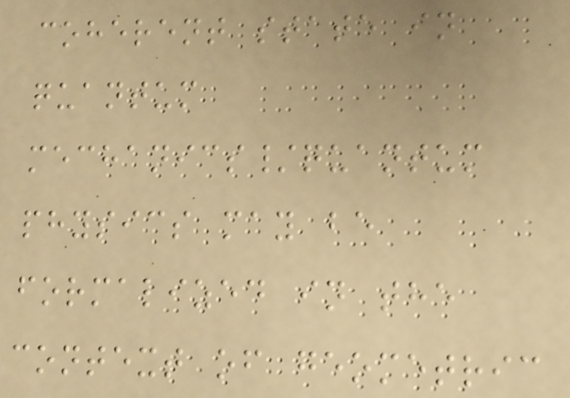coherent state in
quantum
mechanics/quantum
physics may be
formalized in the
context of geometric
